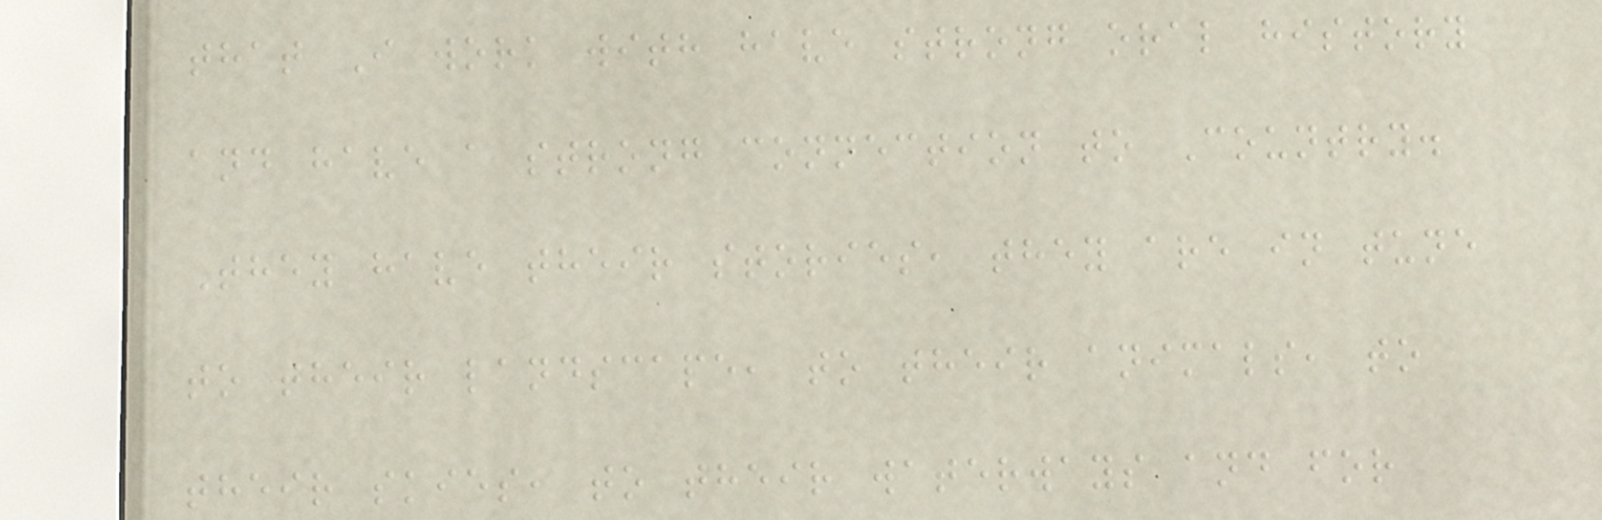that I work with have strong oral history
and have a strong connection to Country.
They have their stories, they are in tune
to their landscape, to their animals, to
their skies, to their waterways and for
